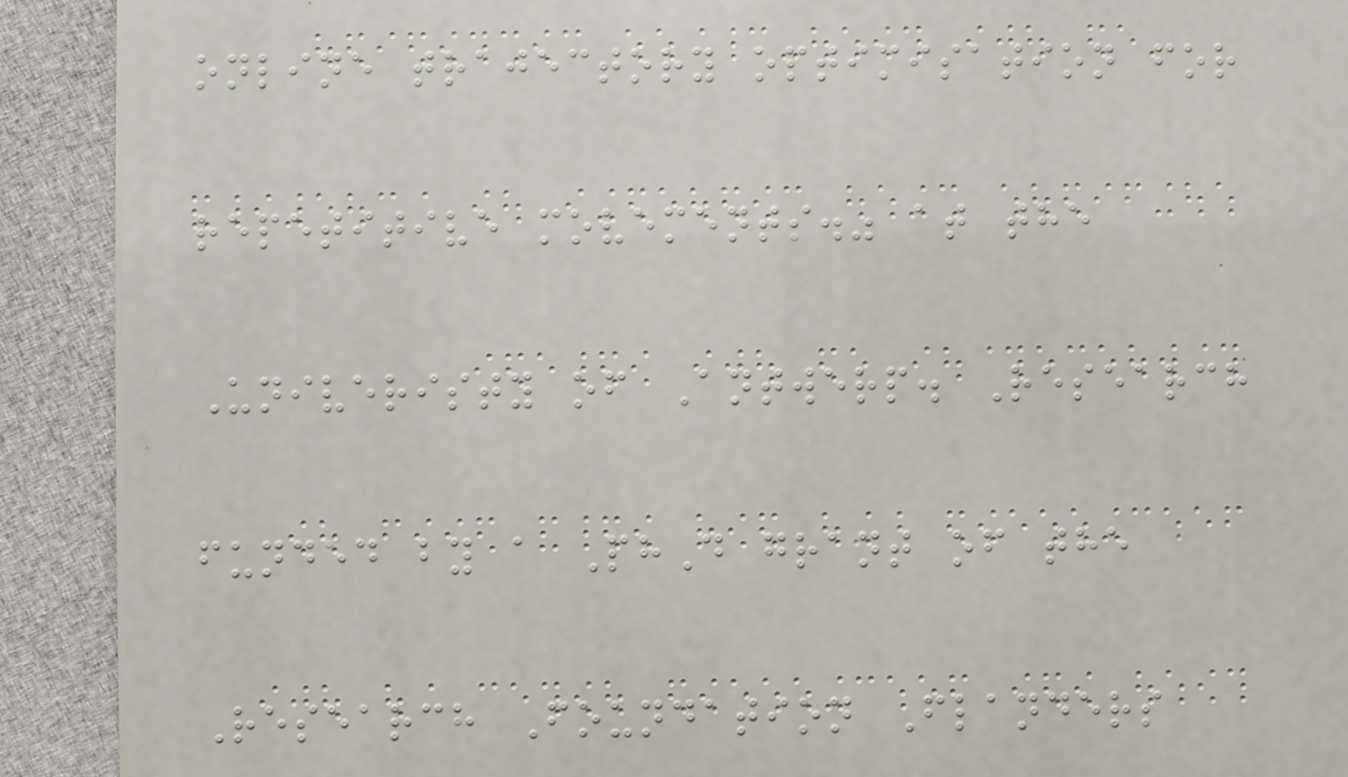online trajectory optimisation for
repetitive movements." at the
Univeristy of Antwerp. Research
funded by a PhD grant of the
Research Foundation Flanders
